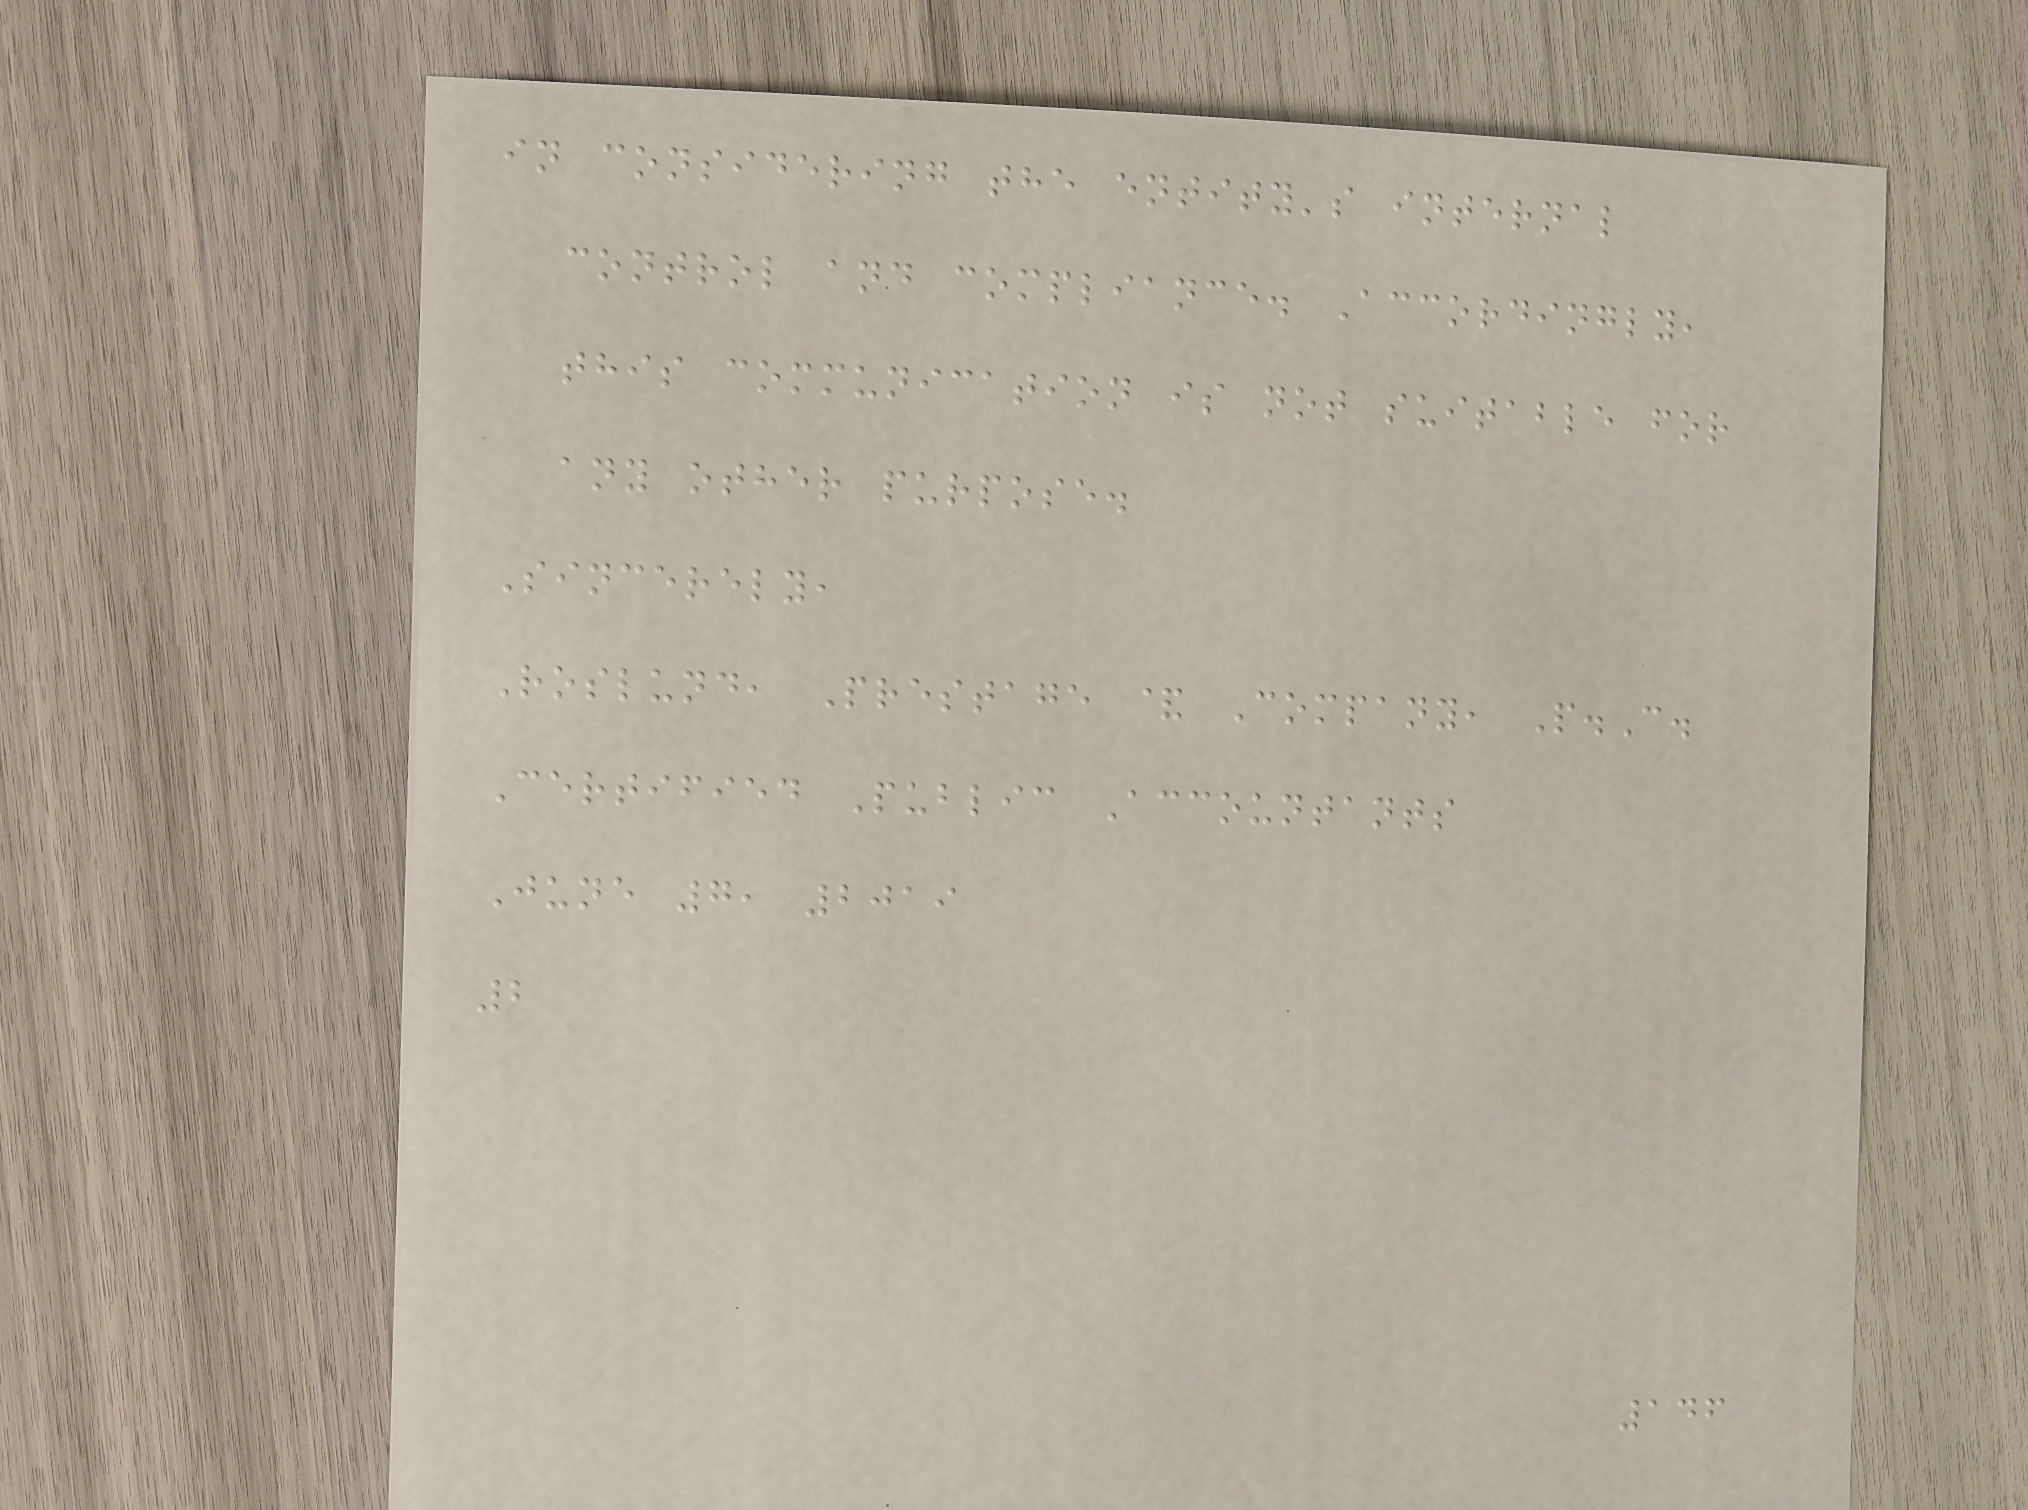in considering the entity's internal
control and compliance. Accordingly,
this communication is not suitable for
any other purpose.
Sincerely,
Roslund, Prestage & Company, P.C.
Certified Public Accountants
June 7, 2019
2
146
